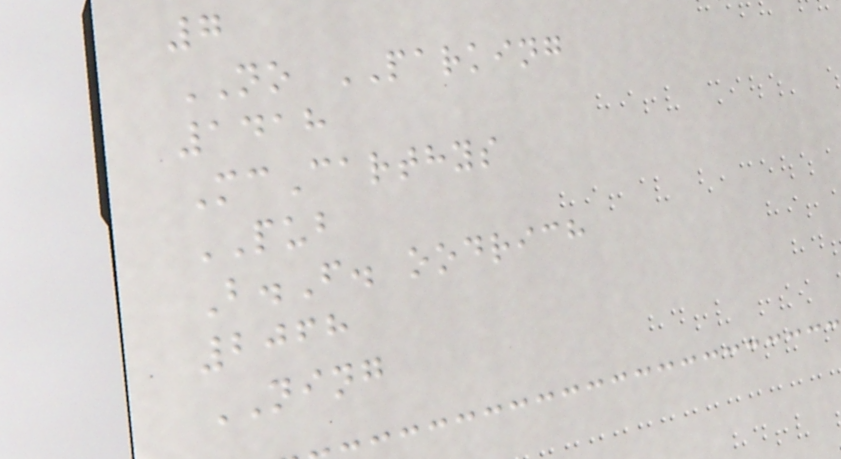7
NO PARKING
1418
McCarthys
PUB
B.F. oodrich
2068
NING
